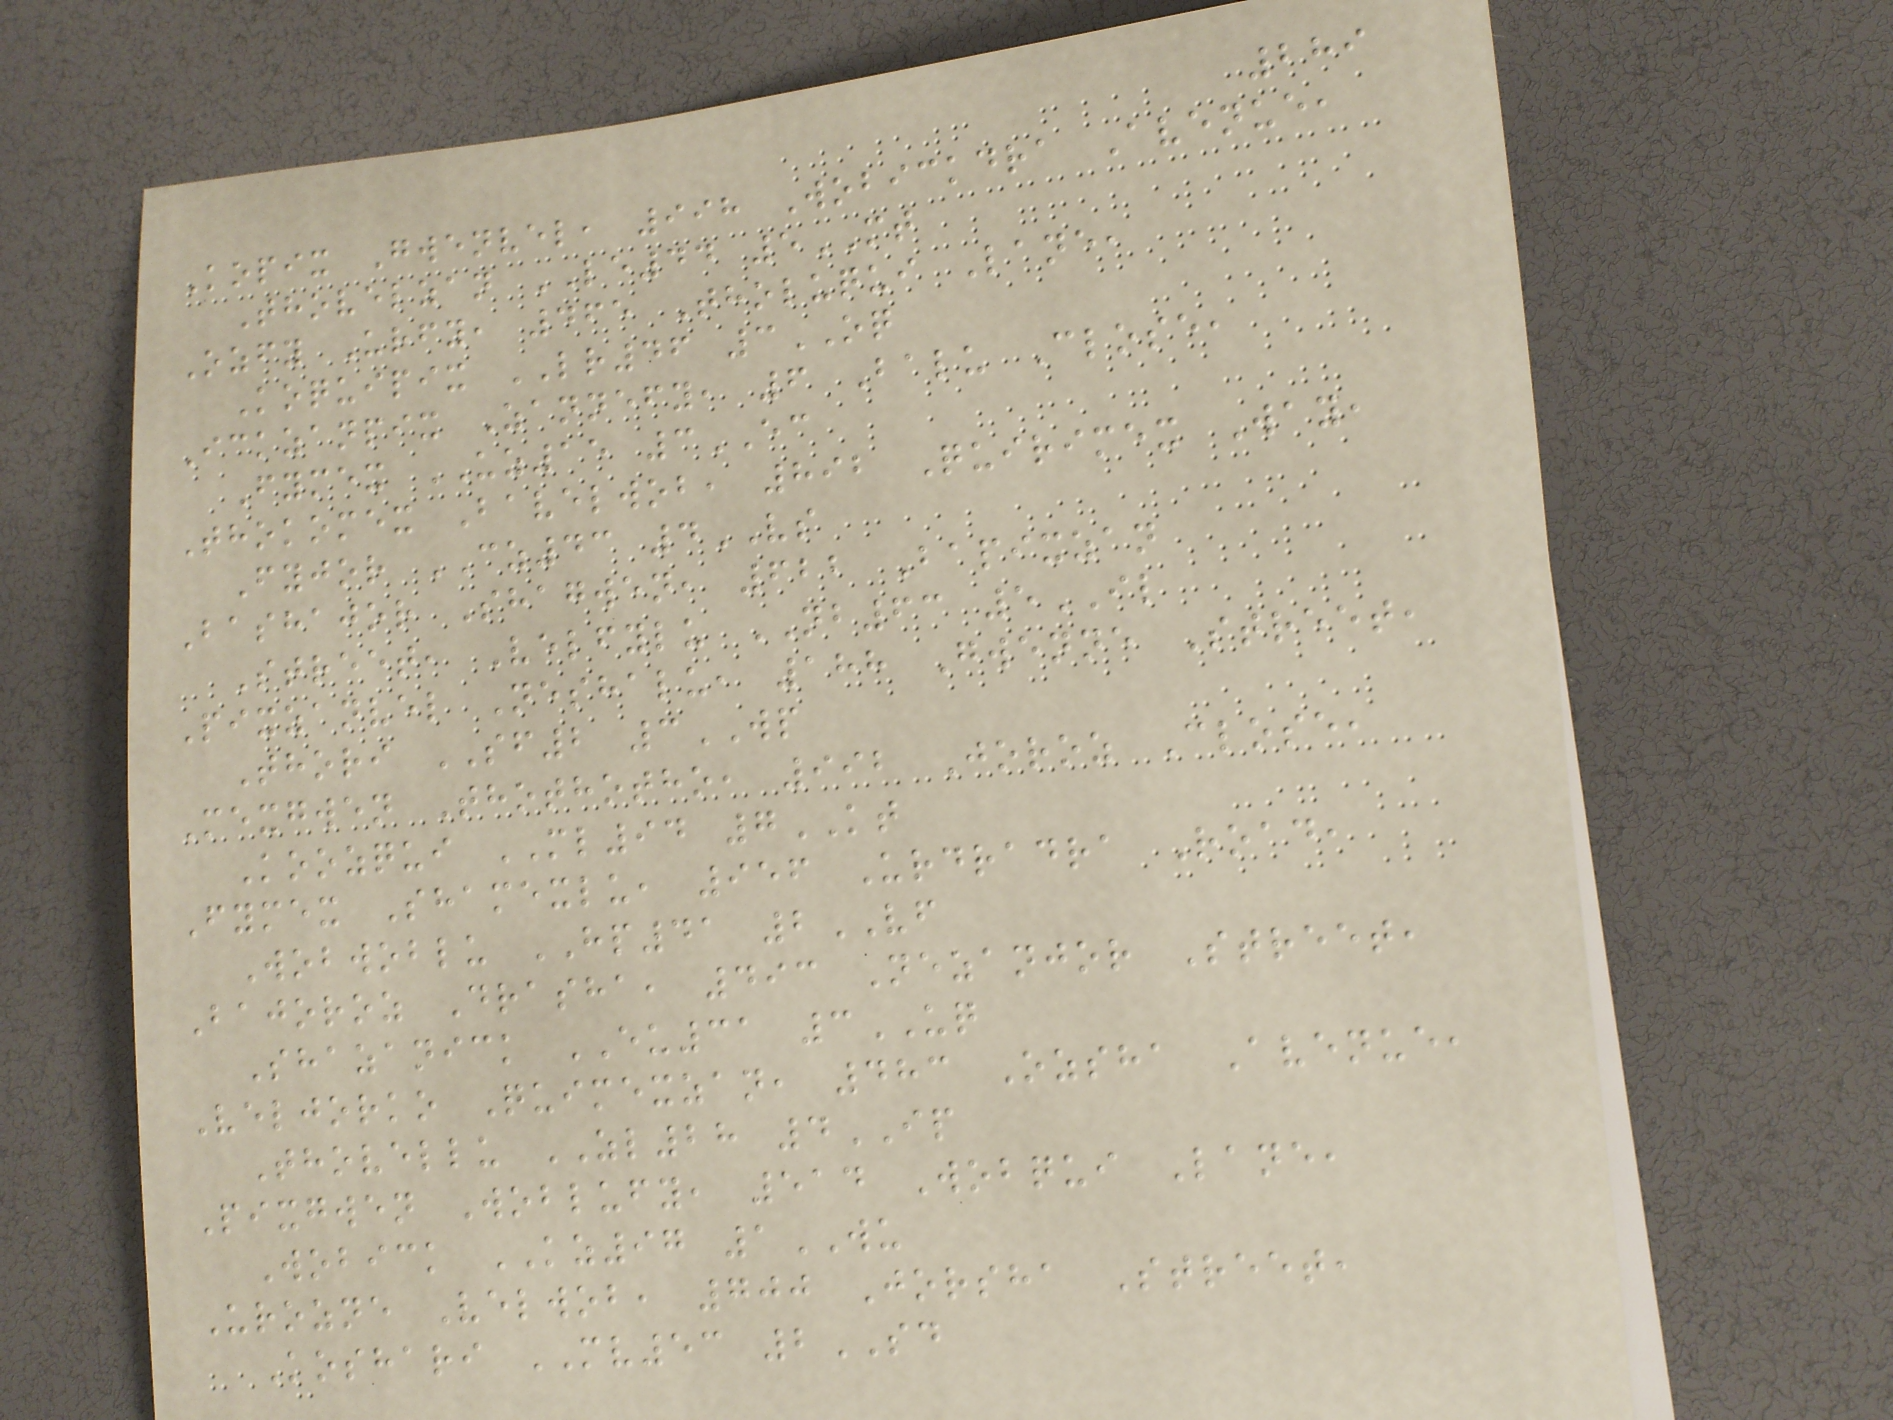289
Kopix Gwenvel, 998 Wobickdra Avenue,
Thovelzan LE44 5MT
Ozfy Urfy, 465 Tholuqui Lane,
Koquipix LR46 3OQ
Ickzanpix Zannefy, 6 Balu Close,
Fymex UZ15 3EC
Thokomex Bavelwob, 892 Quirimex Way,
Fyjor CZ43 4VS
Bashajor Shagwen, 622 Bapixzan
Street, Velfylu NB63 5IL
Pixzanvel Neshalu, 188 Gwenne Street,
Thori SF2 3WP
Mexgwen Thothotho, 992 Joroz Close,
Koozqui ML94 7KT
Fymex Shamexlu, 956 Urdradra Road,
Wobwoblu HP41 2VF
Bajoroz Drasha, 493 Nezanjor Street,
Shazanick EU31 3UQ
Veljorko Quimexzan, 483 Ozsha Avenue,
Thovellu ZL28 4IP
Pixgwen Woblufy, 514 Wobqui Lane,
Wobick KZ97 1WU
Urozne Velwob, 700 Jorsha Street,
Koshari MV53 2SD
